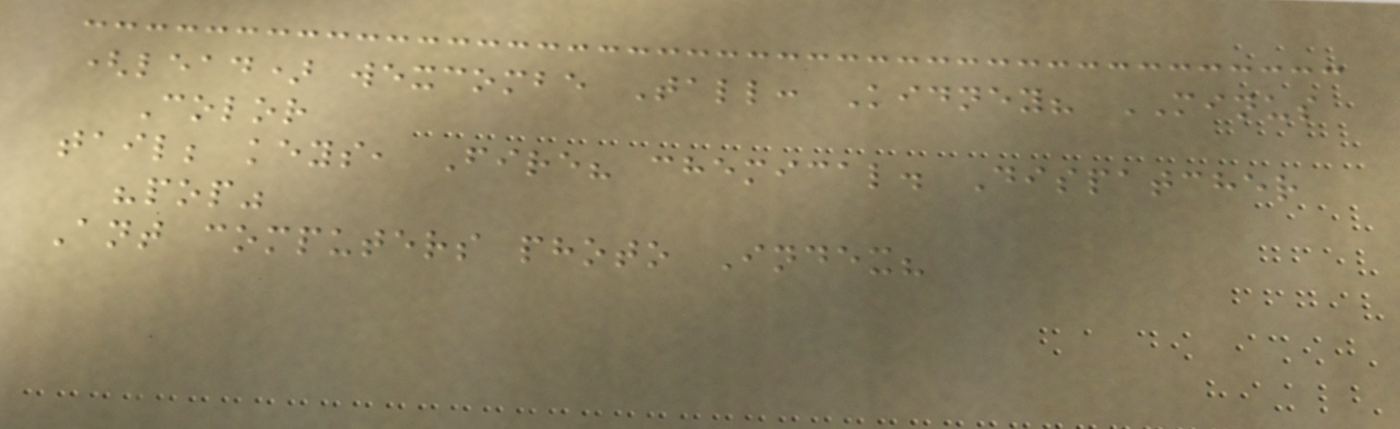(lead) wexcombe Tall: Kidney? MINUS
Color
tail; keys, Fire? chemical. Dispatcher
"pop"
Ant computers photo Index?
